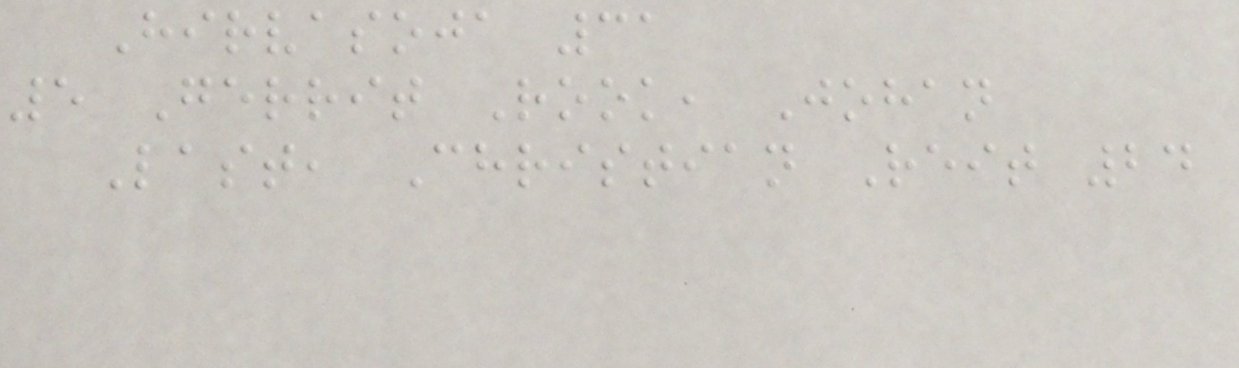Hirvasoja 31
5 Gerrit Rook, Johan
Last, Christian Reit 24
